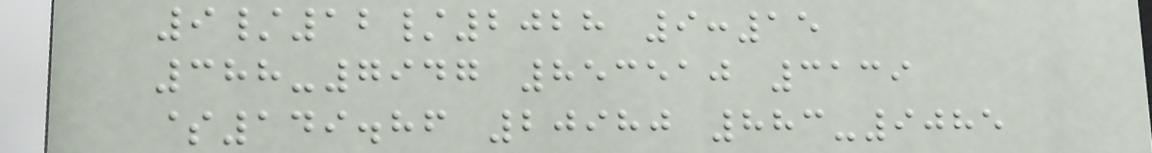9/12/2028 9:15
388-7947 853510 3139
$149.86 20980 883-9085
